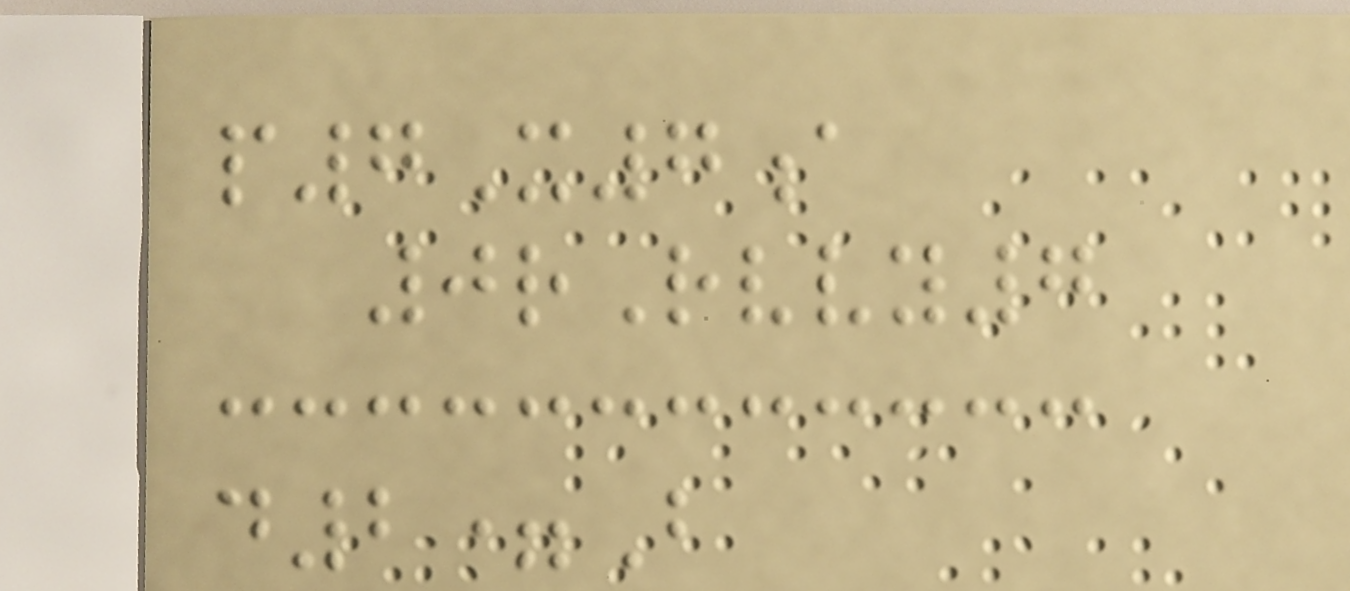p7X7a
0rRvvy7
d2=B
